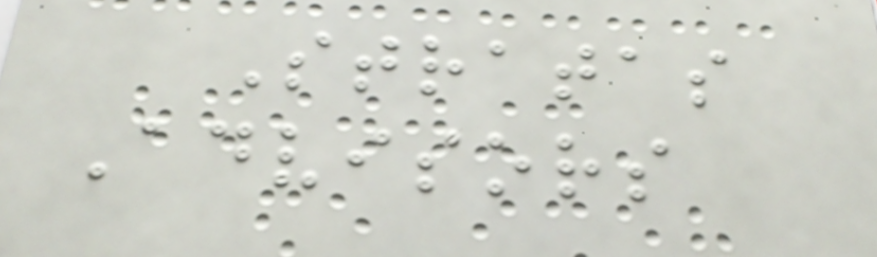Stratas
Advisors
